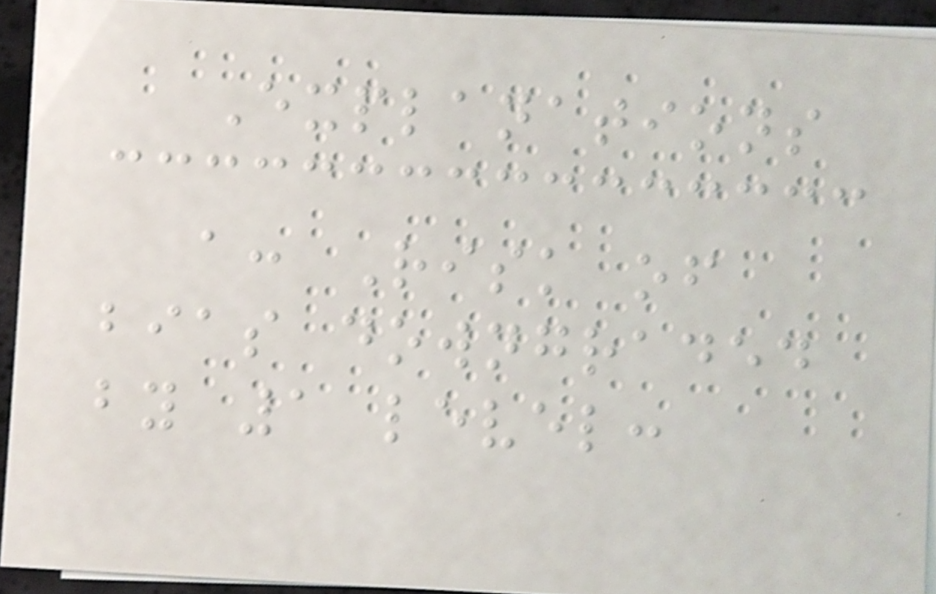Explanations
a: Risk of
bias downgraded
by 1 level:
